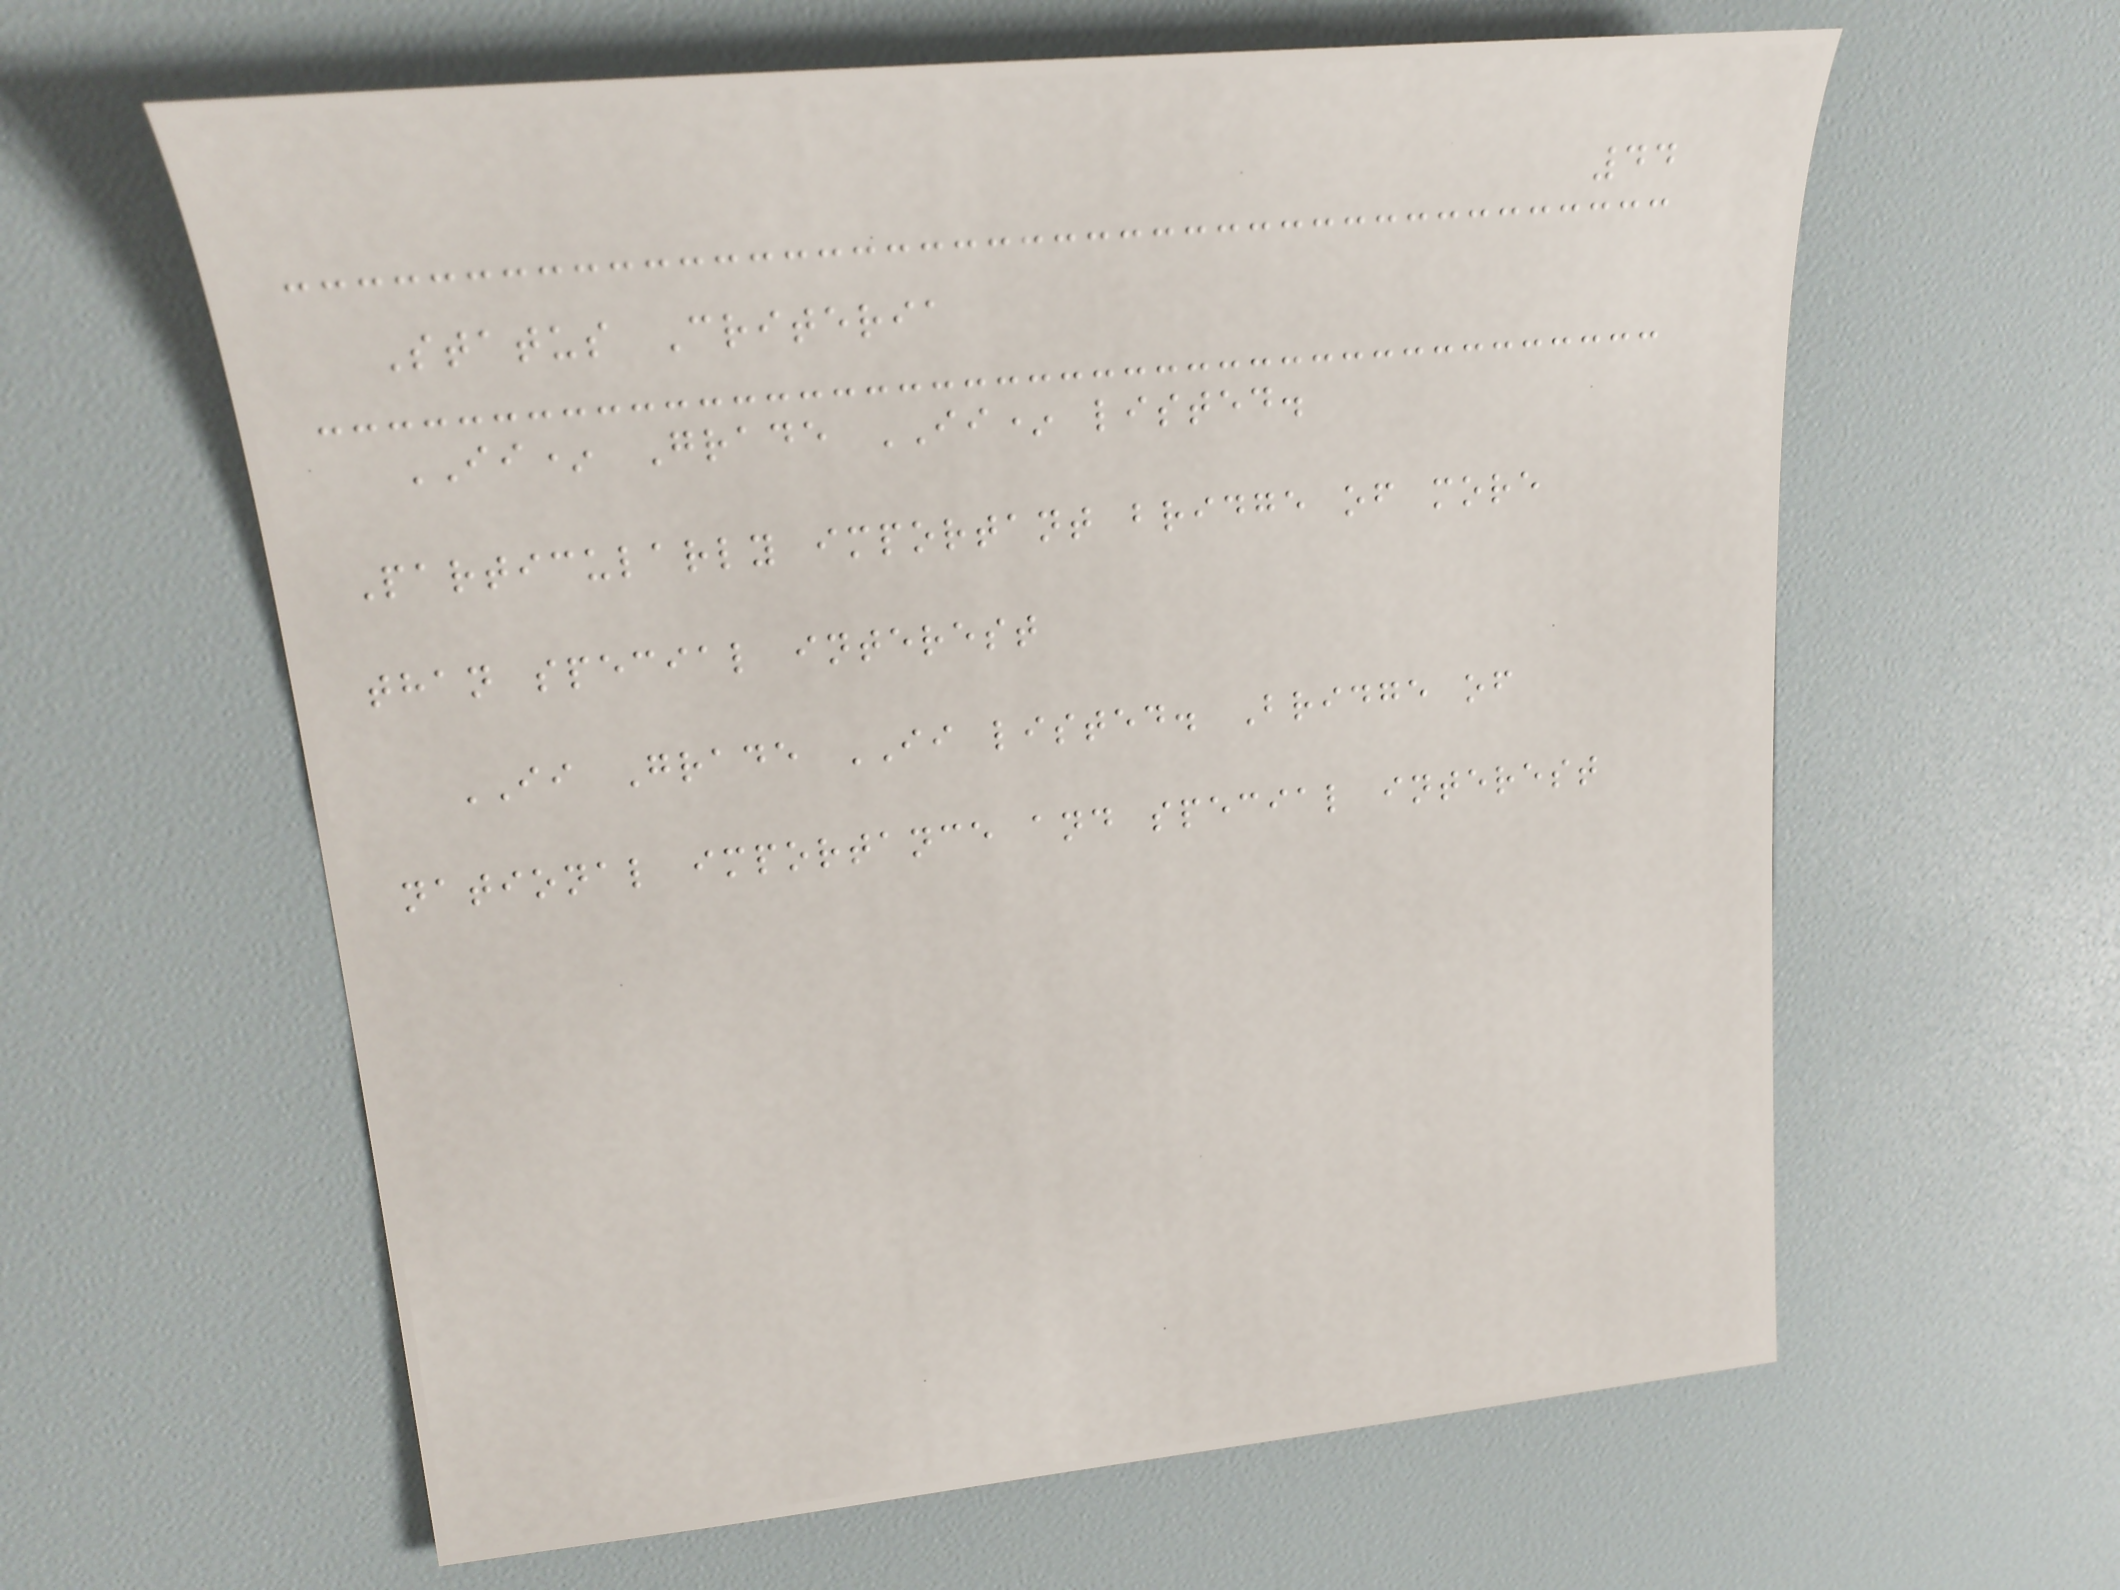44
Status Criteria
II* Grade II* listed.
Particularly important bridge of more
than special interest
II Grade II listed. Bridge of
national importance and special interest
